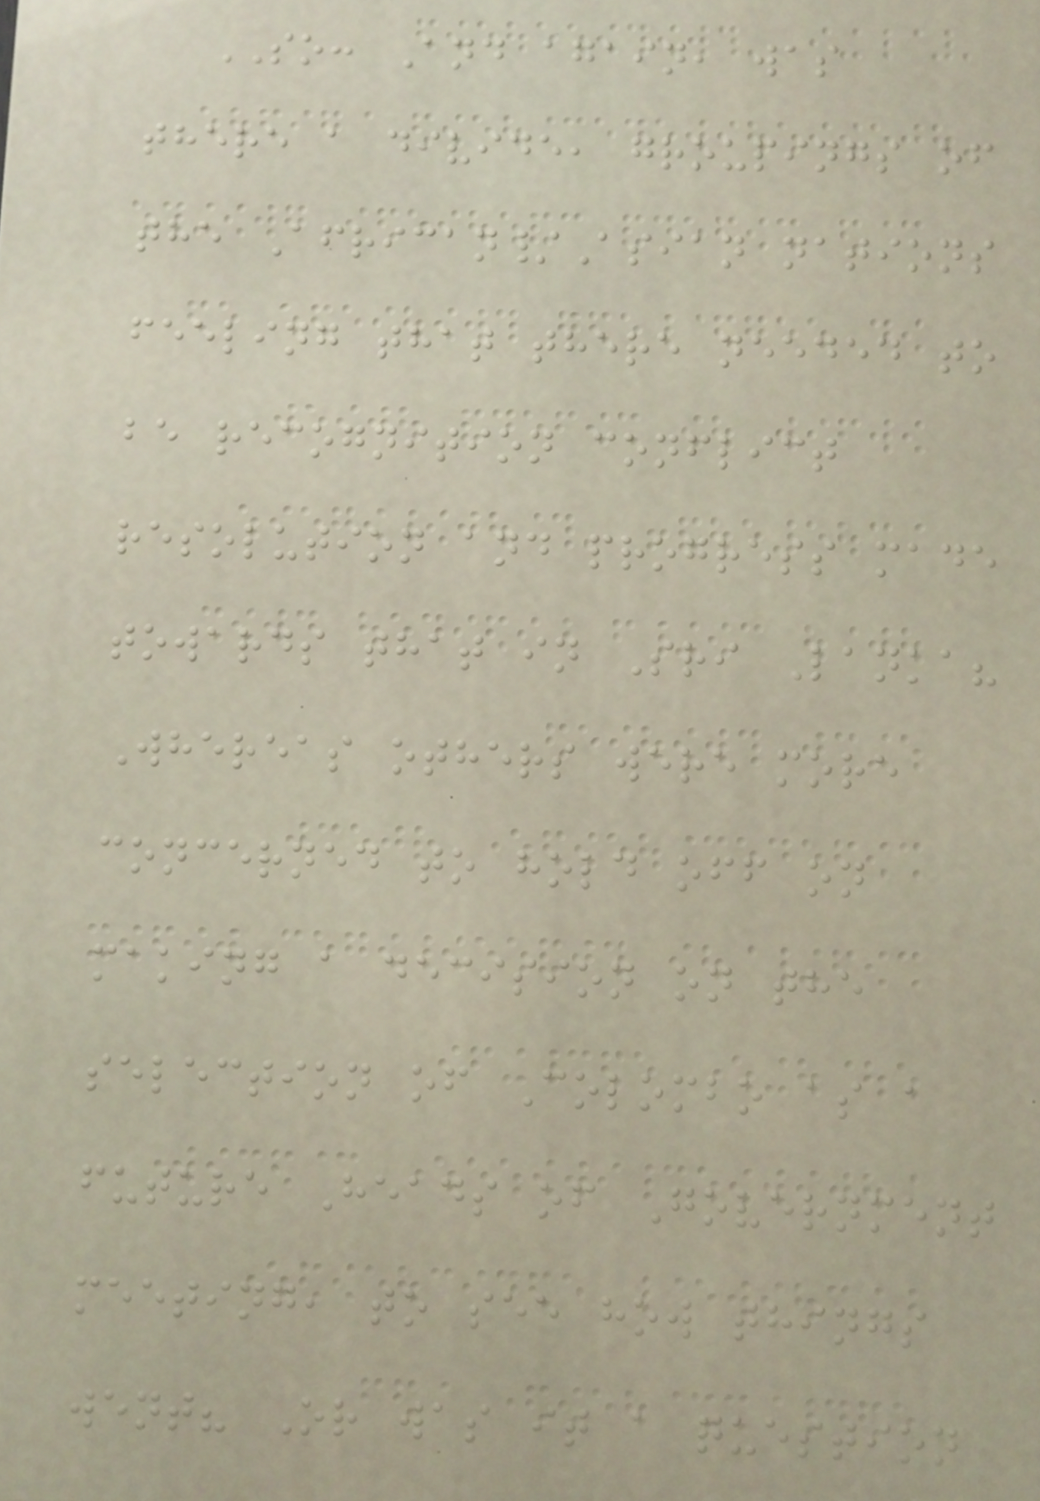SO: And again, was
there a divide, groupings of
the African/Asian nations
feeling that there needed to
be recognition conflict
resolution and progress made
towards that in Sri Lanka?
Whereas others were more
concerned to hold off on
making a decision on the
selection of Colombo as a
future Heads of Government
meeting, to see how things
went? Or was it a question
